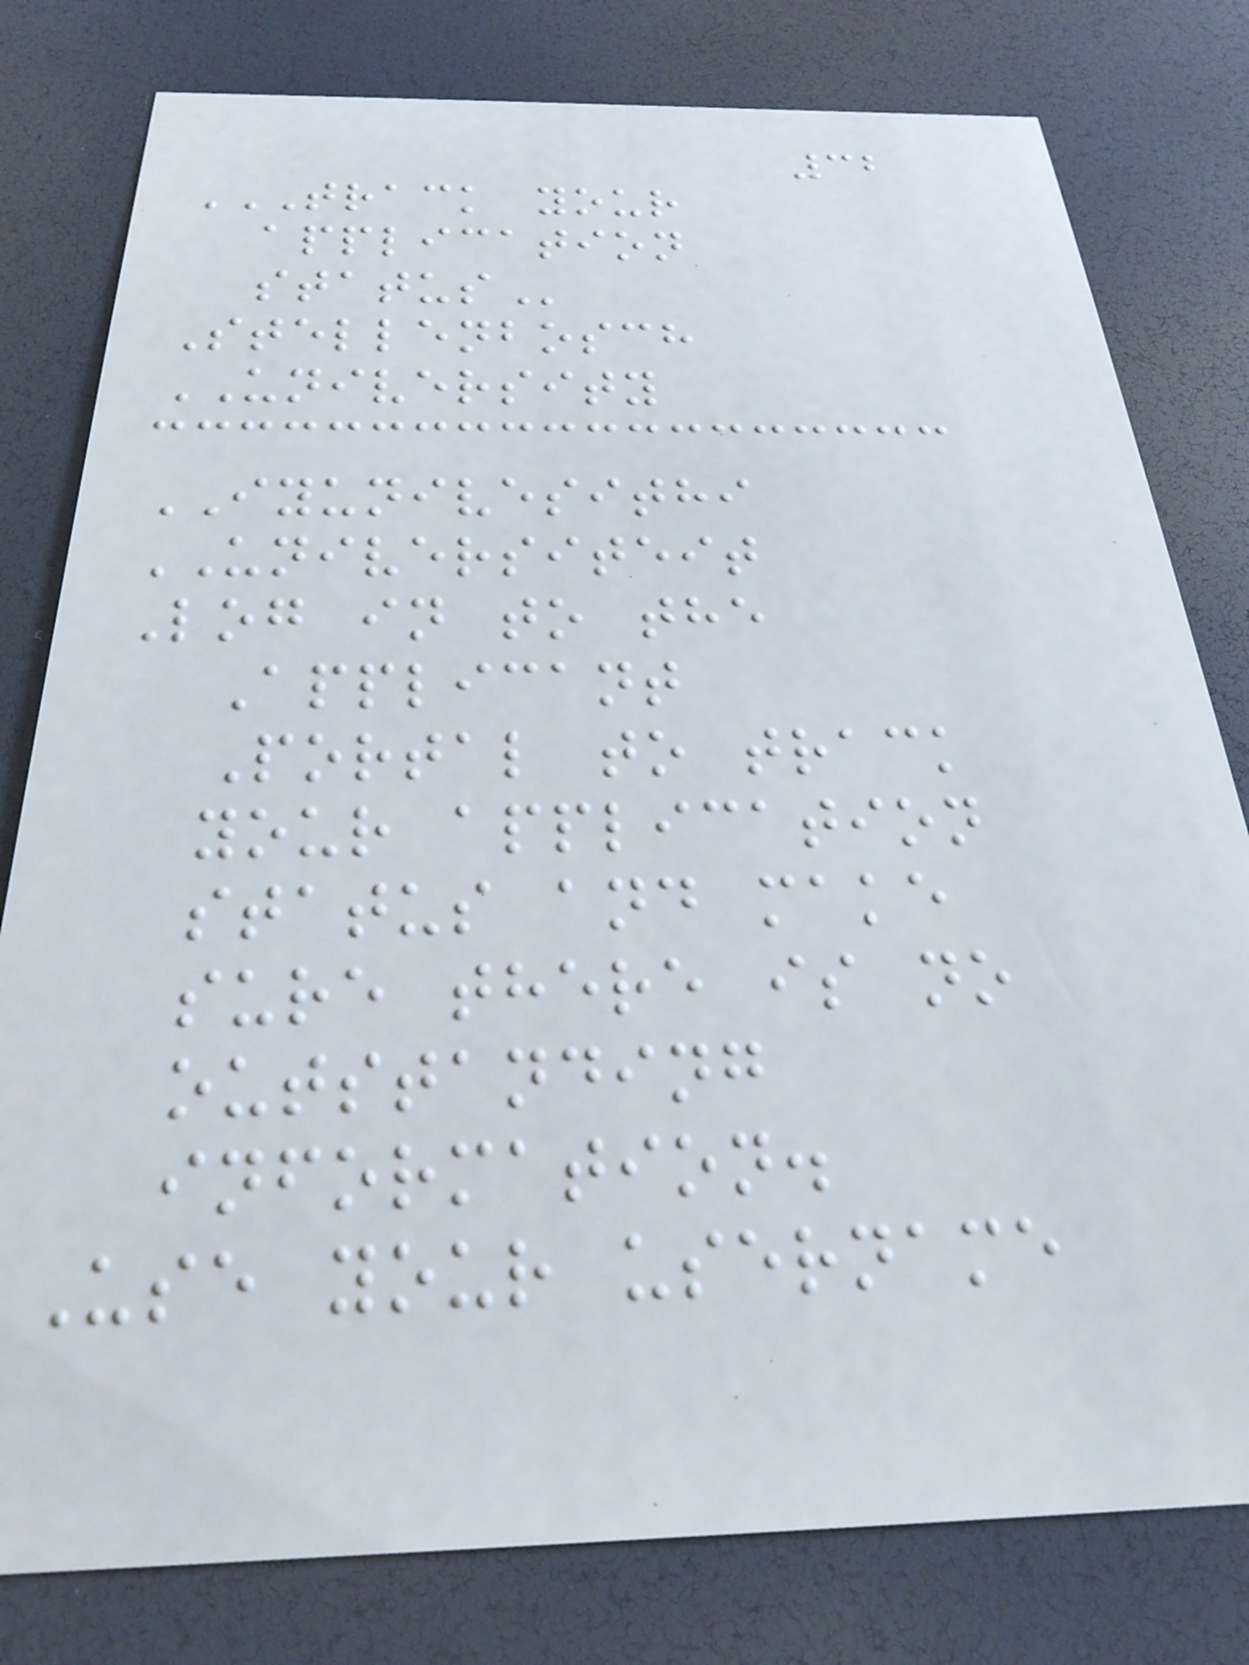32
TRACK YOUR
APPLICATION
STATUS
Stellenbosch
UNIVERSITY
IYUNIVESITHI
UNIVERSITEIT
Log in to the
Applicant
Portal to track
your application
status and make
sure there is no
outstanding
information.
Use your username
